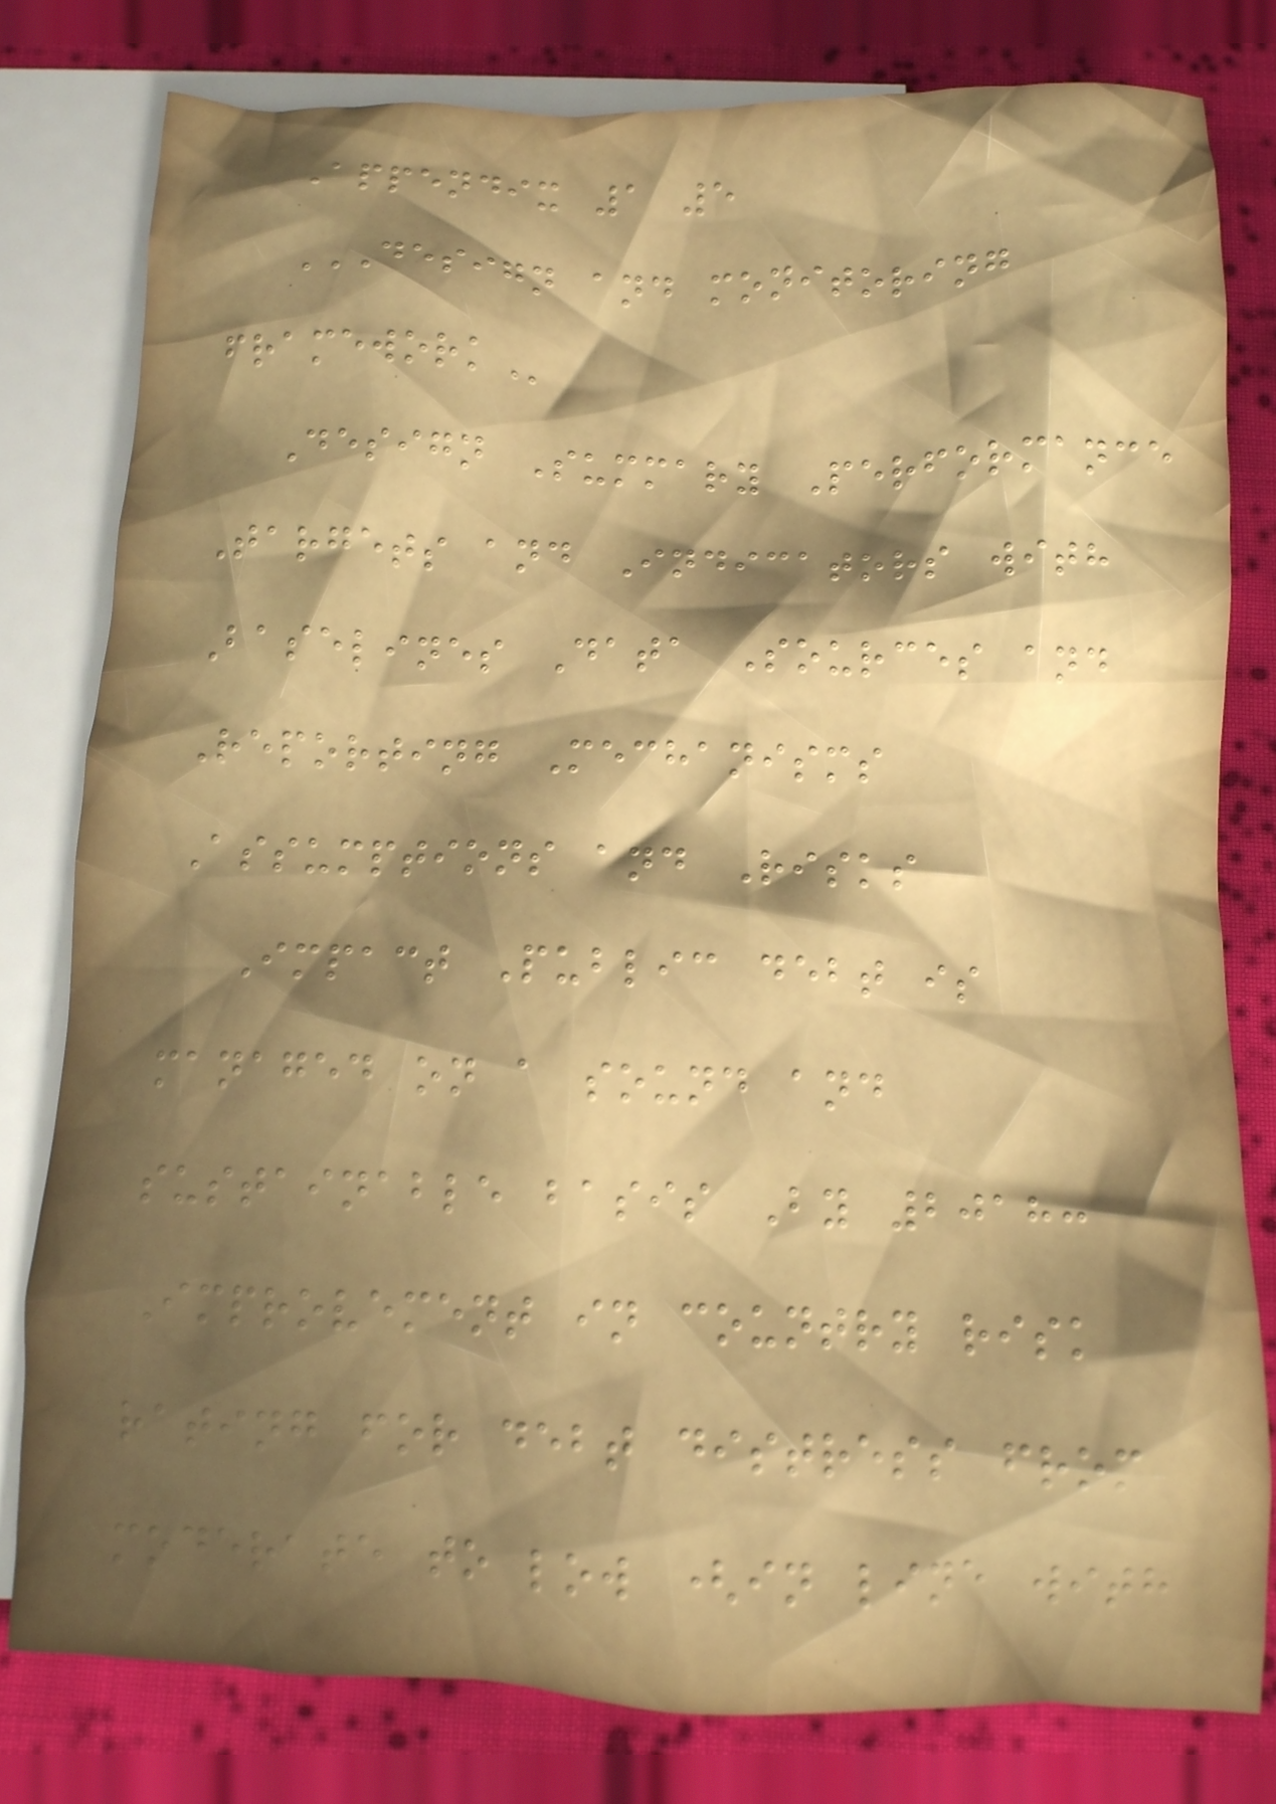Appendix 1 5
DESIGN AND MONITORING
FRAMEWORK
Design Summary Performance
Targets and Indicators with
Baselines Data Sources and
Reporting Mechanisms
Assumptions and Risks
Impact Public debt is
managed on a sound and
sustainable basis By 2018:
Improvement in country risk
rating for debt distress from
moderate to low (in line with
